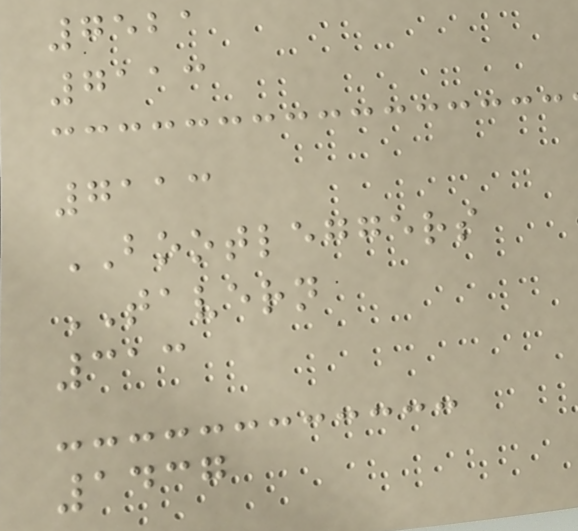7521
7113
7113
BOOTLEGGERS
TAVERN
313
1437
